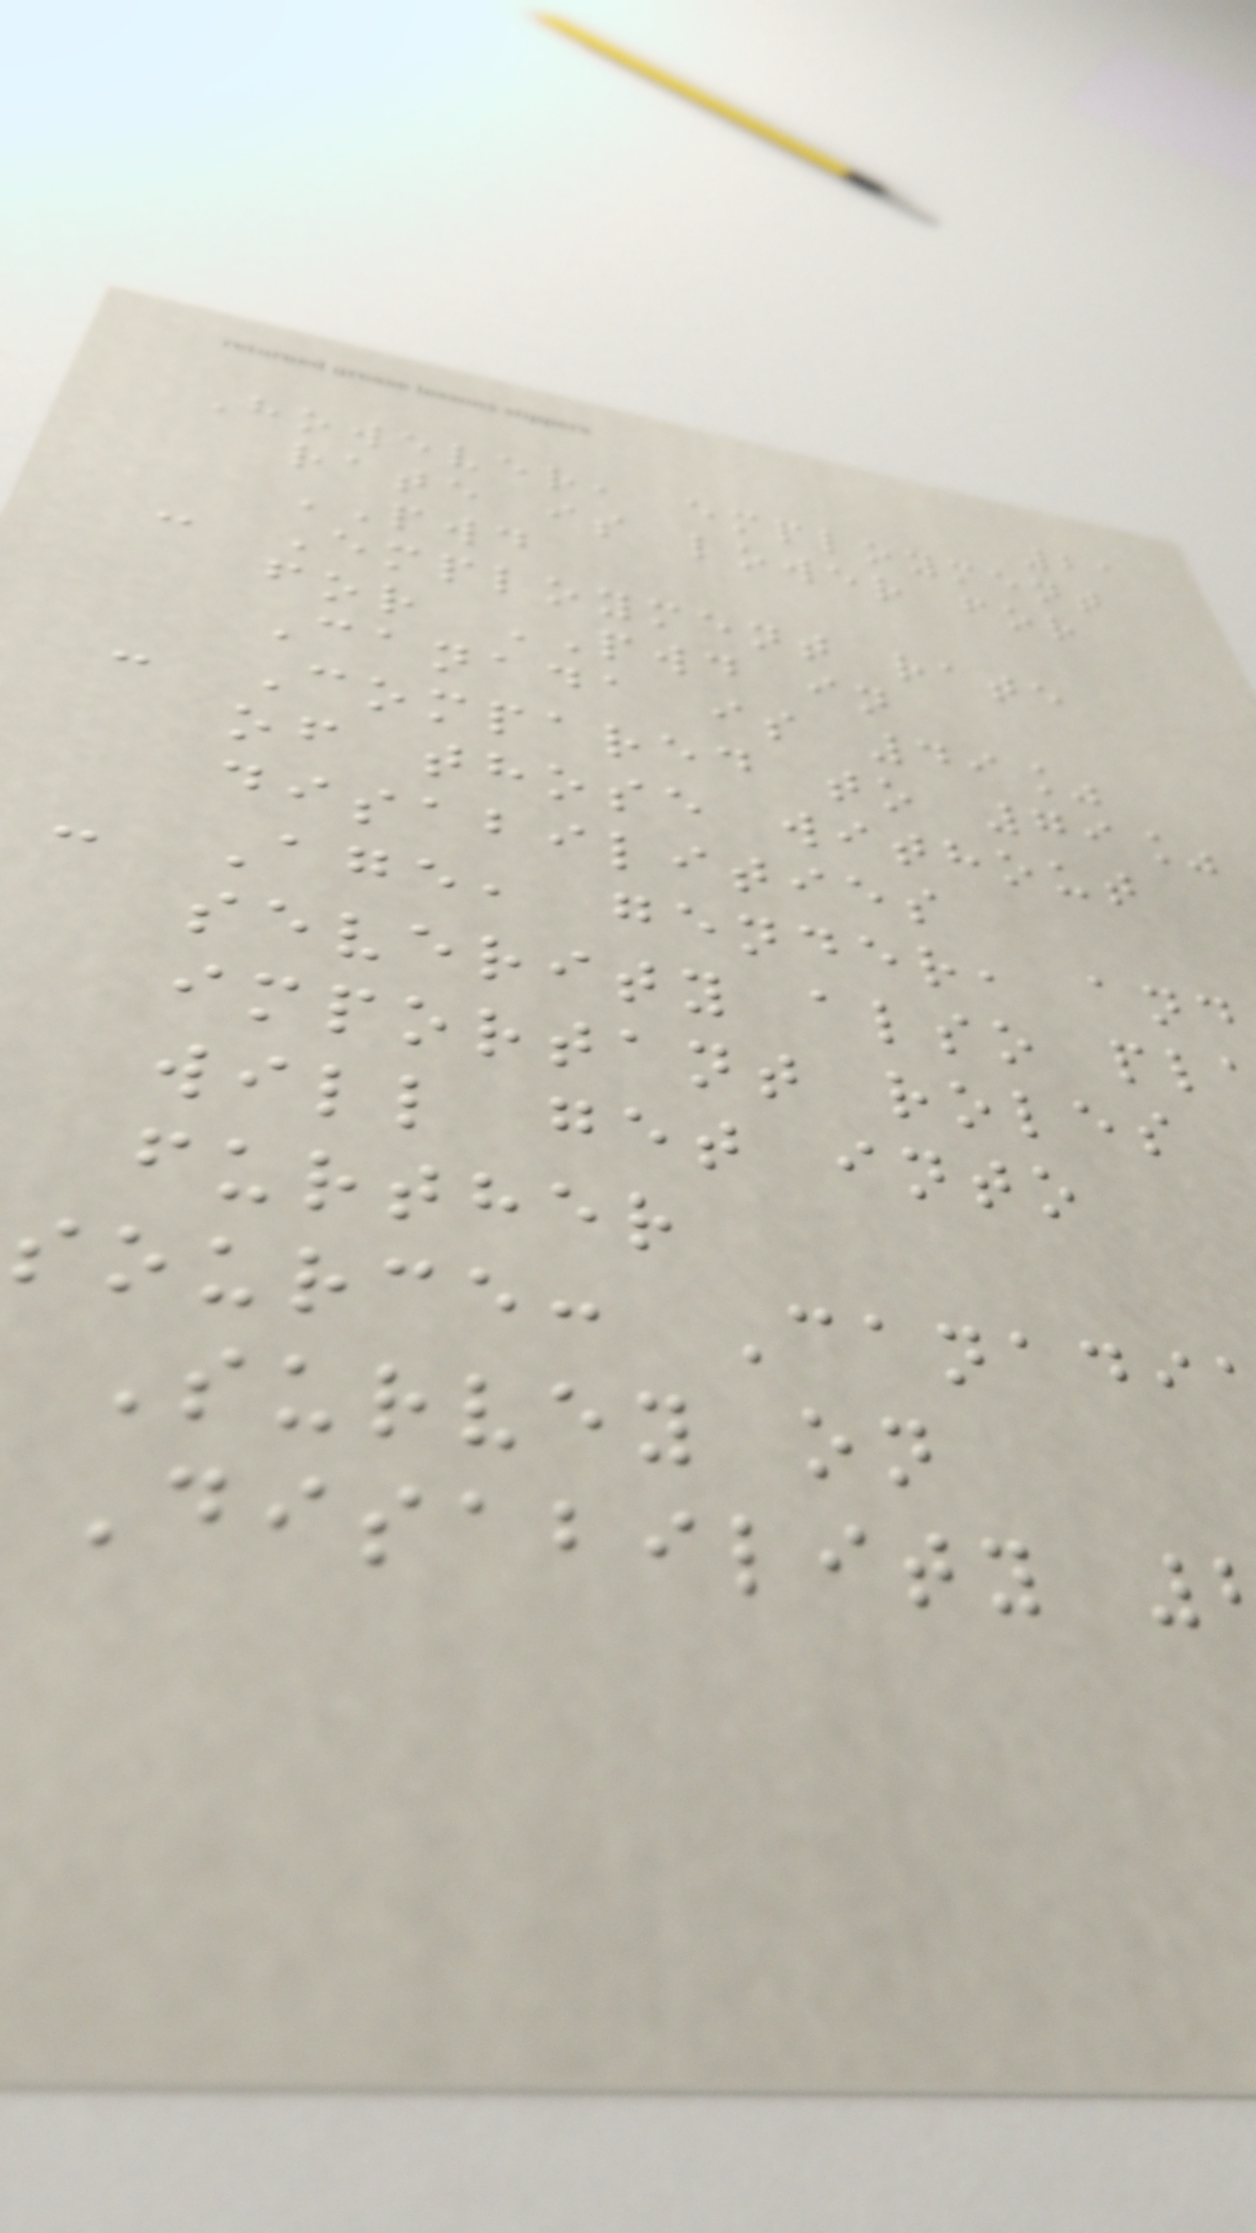21
However, employment
rate is lower for
PWD
- Employment rate
for PWD in
Canada is 49%
- Compared to 79%
of those without
disabilities
- Age, gender, and
severity also pl
important roles
will get into
further
source: Canadi
Survey on
Disability
